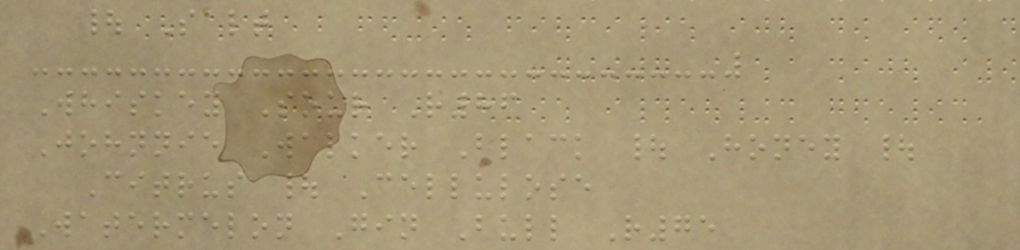| Salt
Whiskey Sour R86
Johnnie Walker Black | Honey |
Citrus | Cellulose
Watermelon Gin Bull R75
